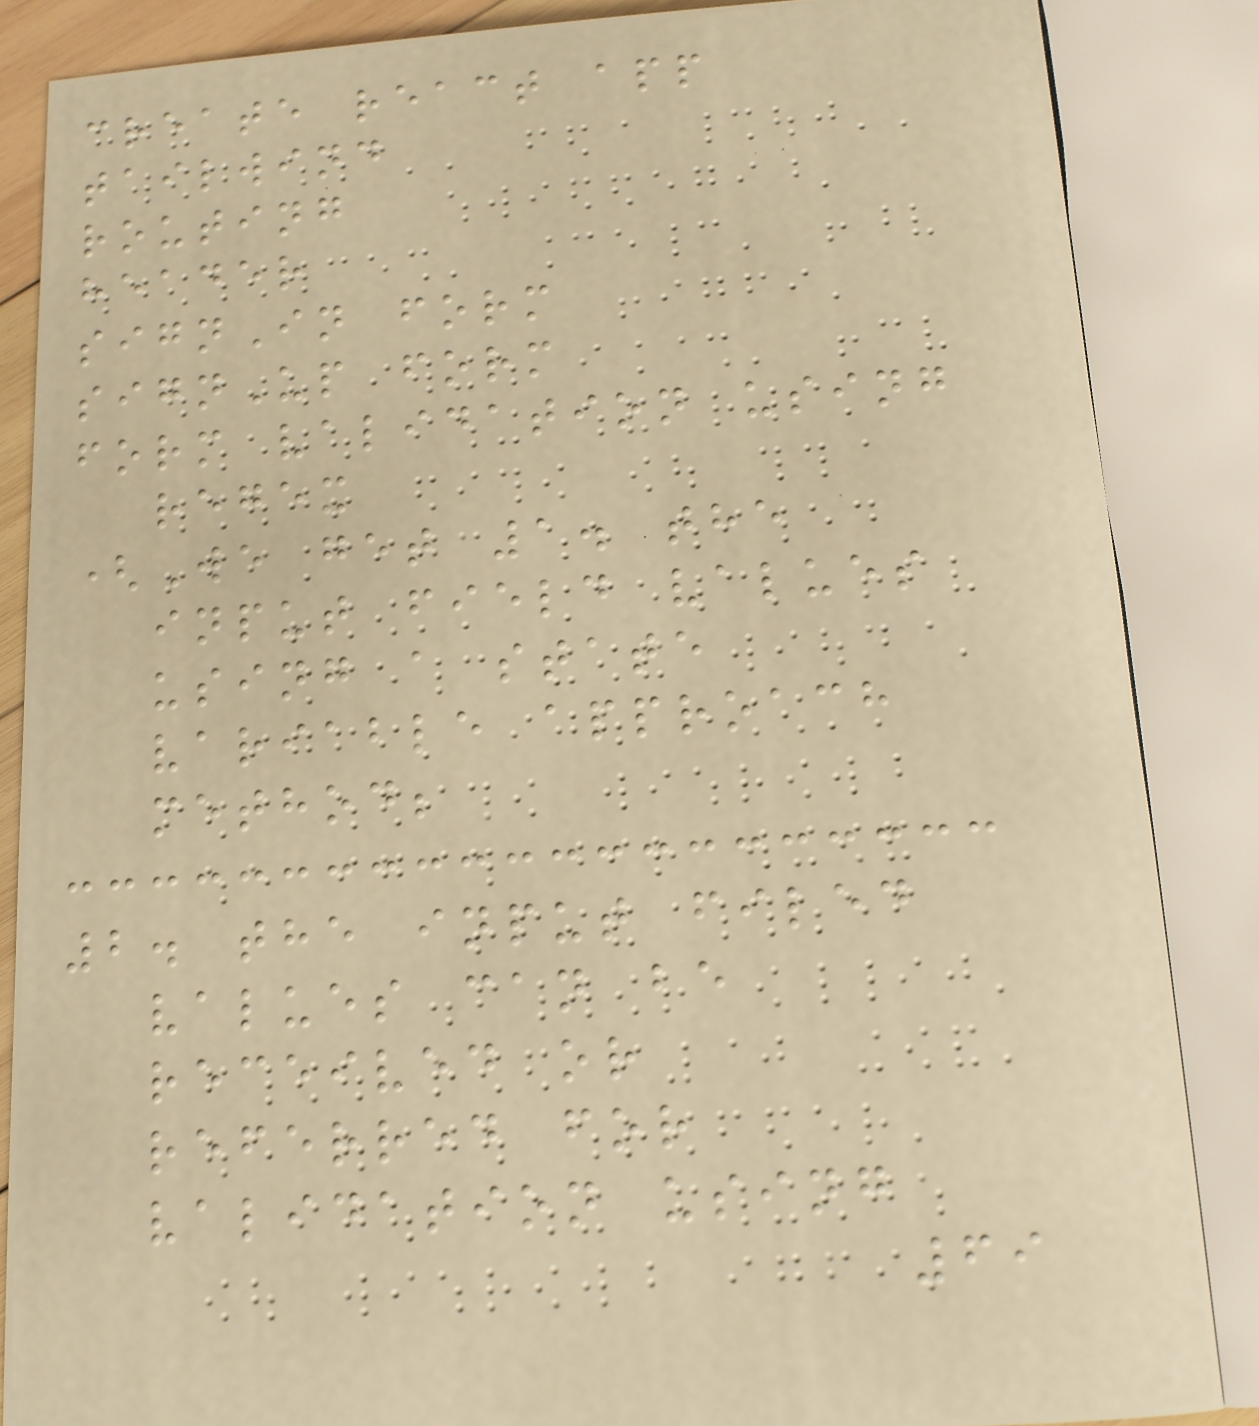create react app
tailwind
routing
header
signIn form
signUp form
form validation using
regex
(We get 1. the
input field values
using a state
variable approach
method;
2. the input filed
values can be
received or
referred for
validation using
69
